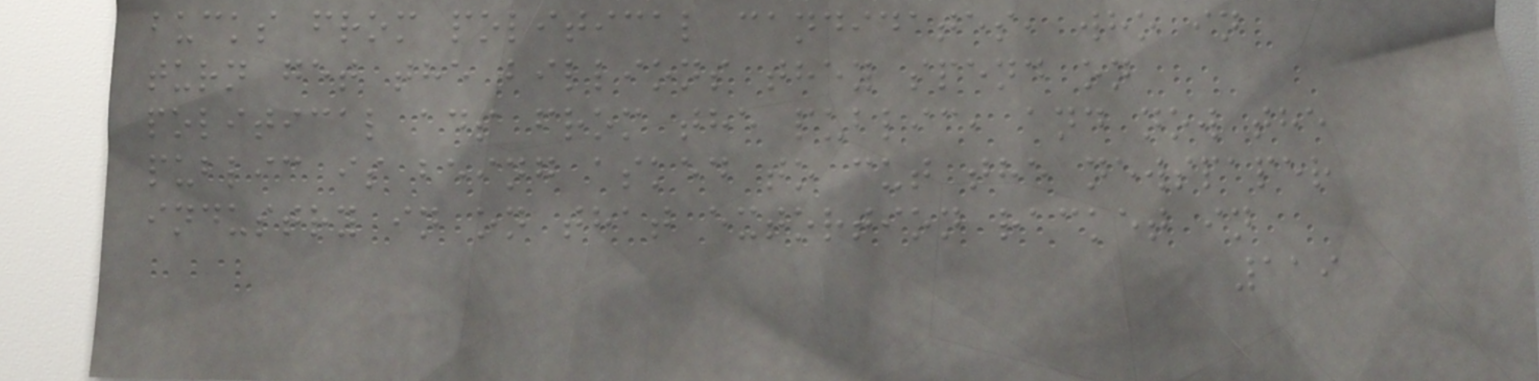bucks from political candidates, who in
turn get the billions they spend on
political ads from the public, and now the
public is being asked to cut the newspaper
industry in on that extortion racket in
119
